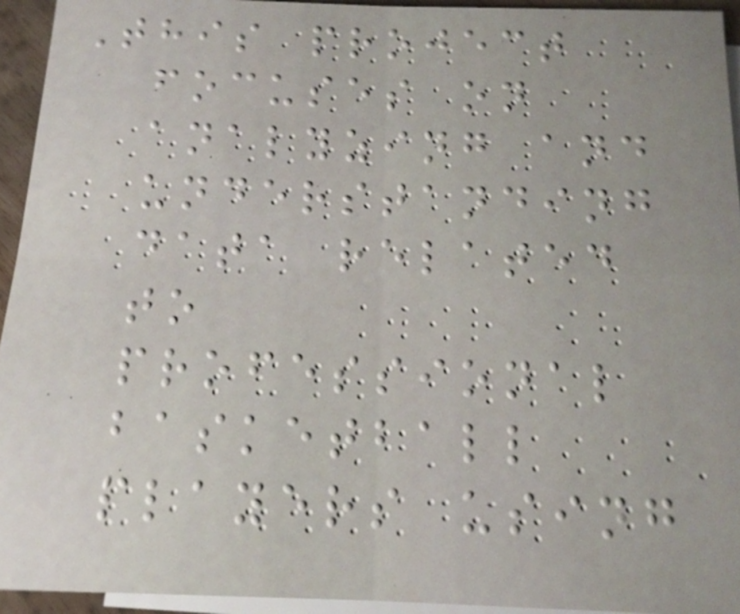This project
focuses on
analyzing and
understanding
data related
to
professional
basketball
players using
